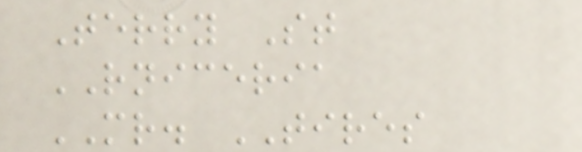Terry St
RNICERIA
MR. TIRES
